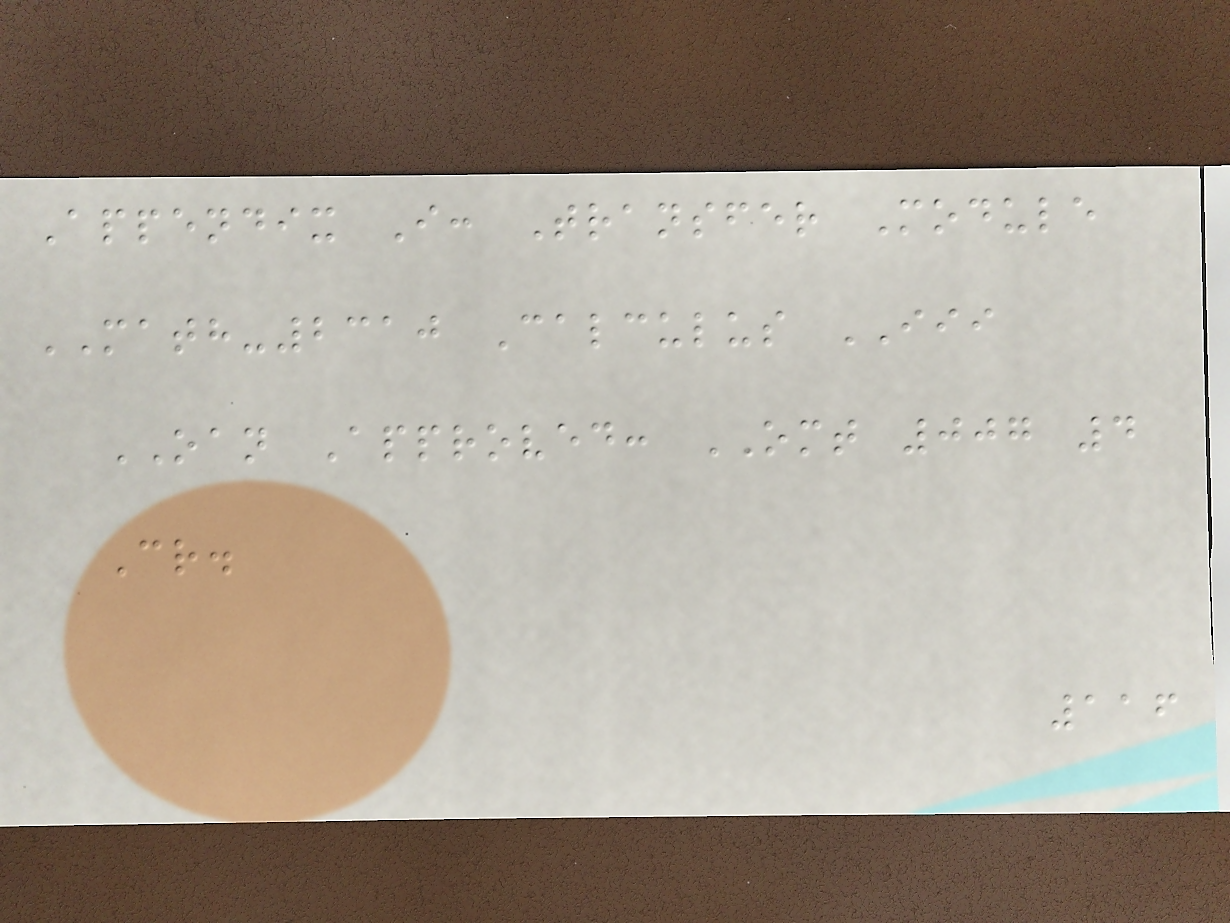Appendix I: Transfer Module
MATH-2310 Calculus III
OAN Approved: OMT 007 4
Cr.
116
